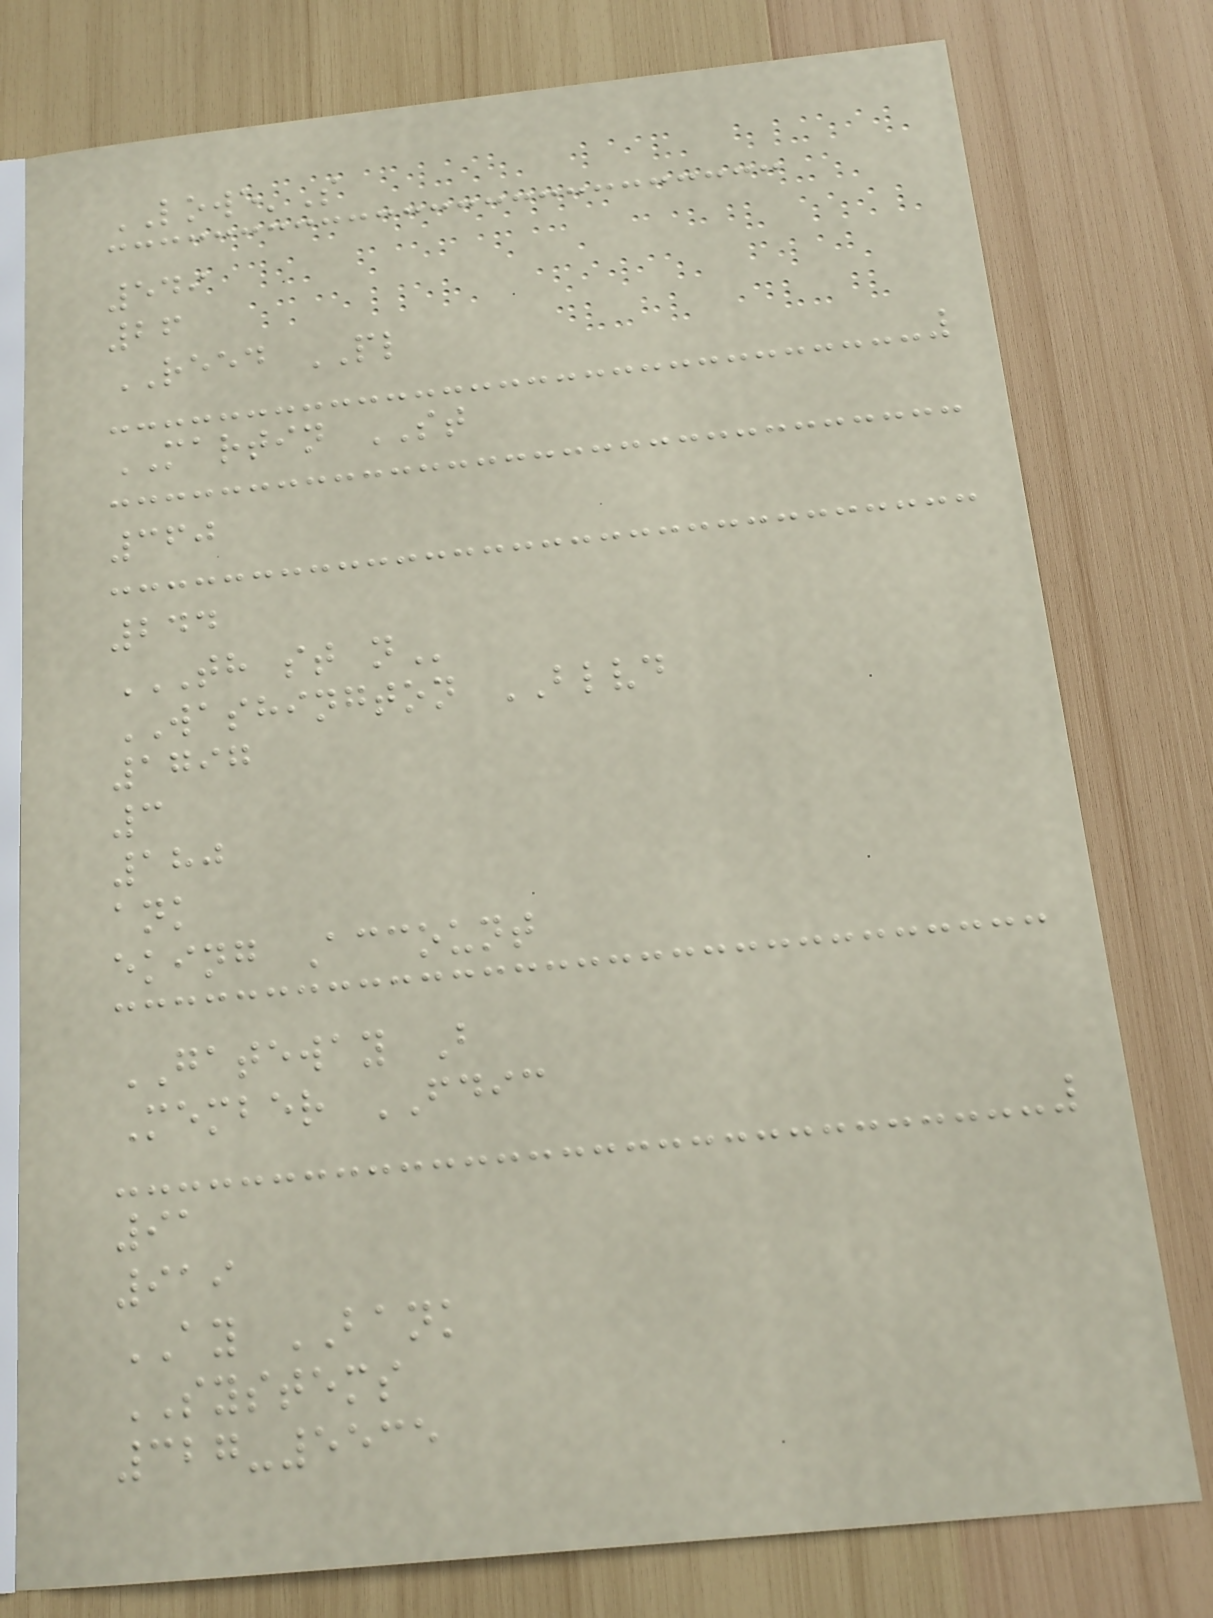LOWE'S
549
26
REED PL
MARTIN ST
360
244
TH ST N
WASHINGTON BLVD
1797
3
180
ank
eking Account
GATEWAY B
Member FDIC
91
919
AY BANK
SYSTEMS
327-5535
